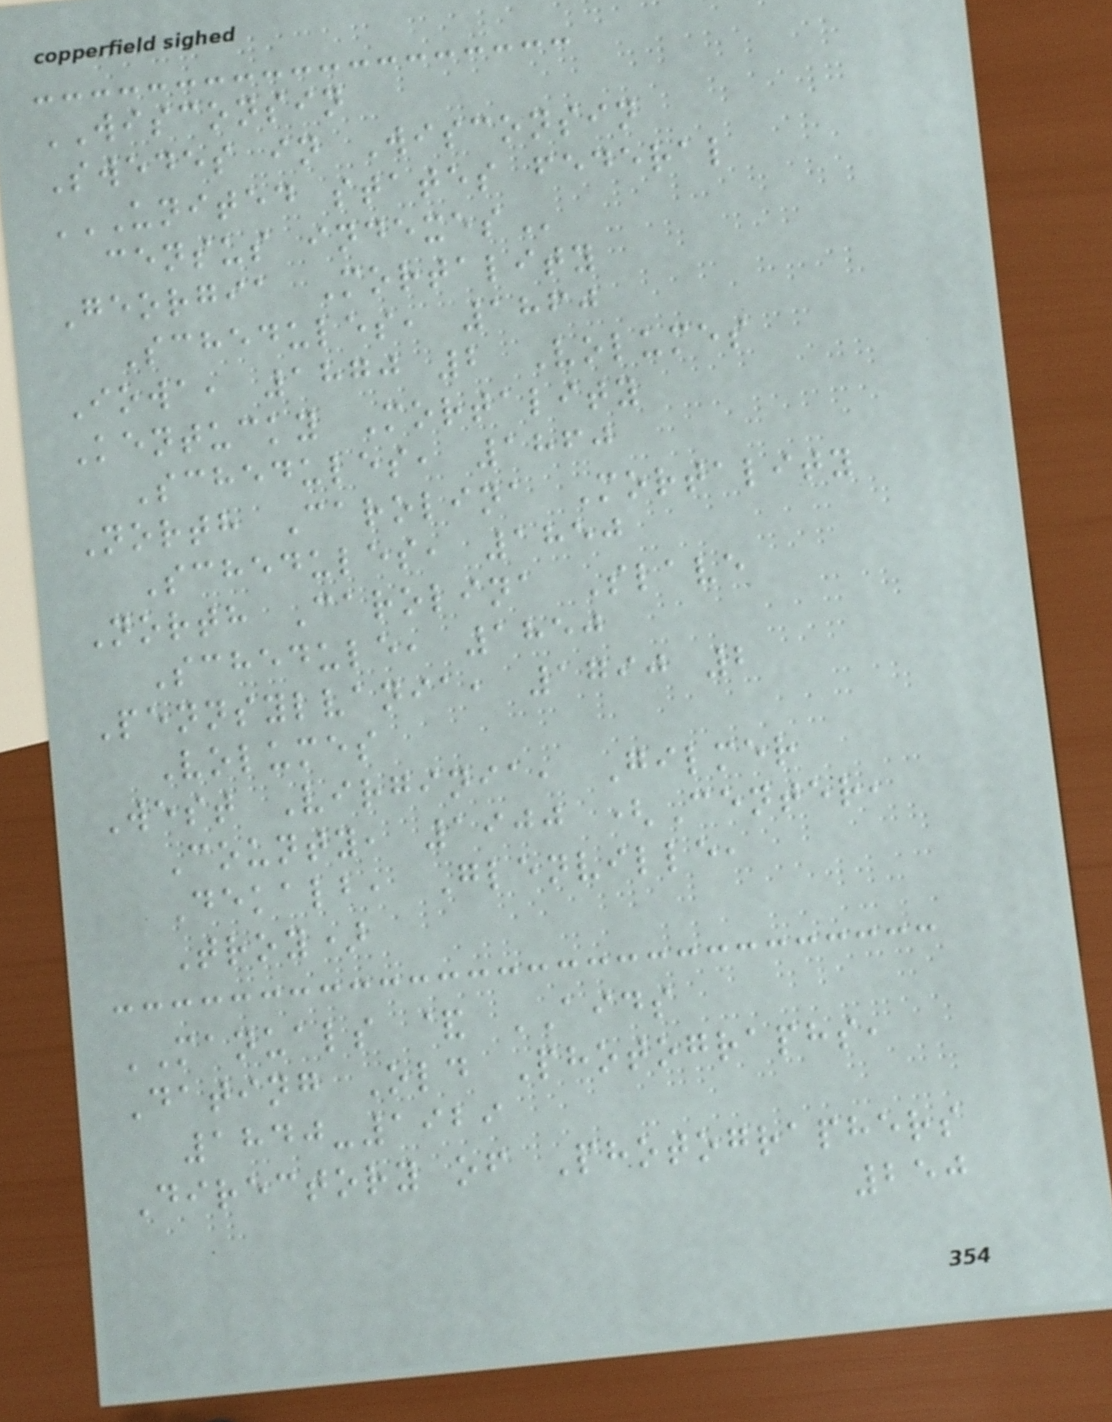WISCONSIN
Swedes in Wisconsin
UNITED STATES FEDERAL
CENSUS INDEXES
Georgia Mortality
Schedules, 1860
Iowa, 1870 2 Volumes
Kentucky Mortality
Schedules, 1860
North Carolina Mortality
Schedules, 1850
North Carolina Slave
Schedule, 1850
Pennsylvania, 1790 2
Volumes
West Virginia, Gilmer
County, 1900 (Center,
Dekalb, Glenville,
Troy)
MANUALS & AIDS
Dating Old Photographs,
1840-1929
Directory of Photographers
250
